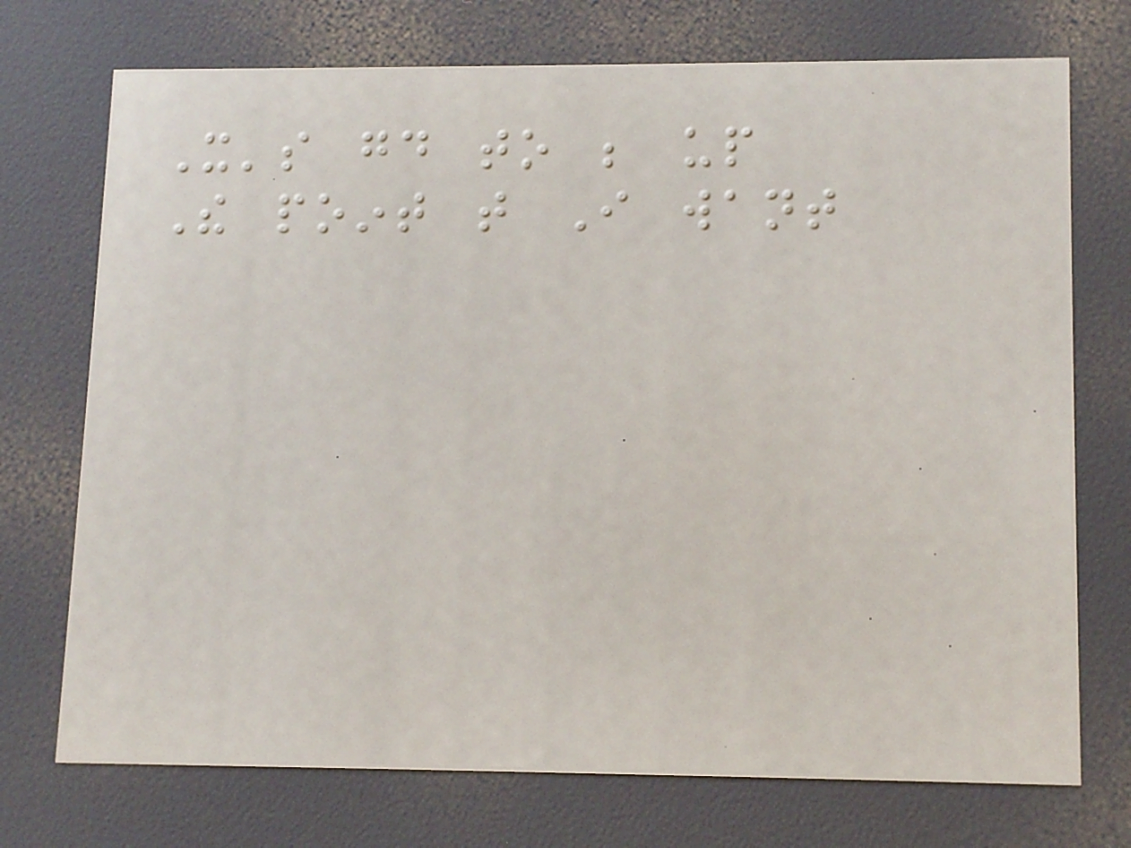It's good to be up
The point that I want
